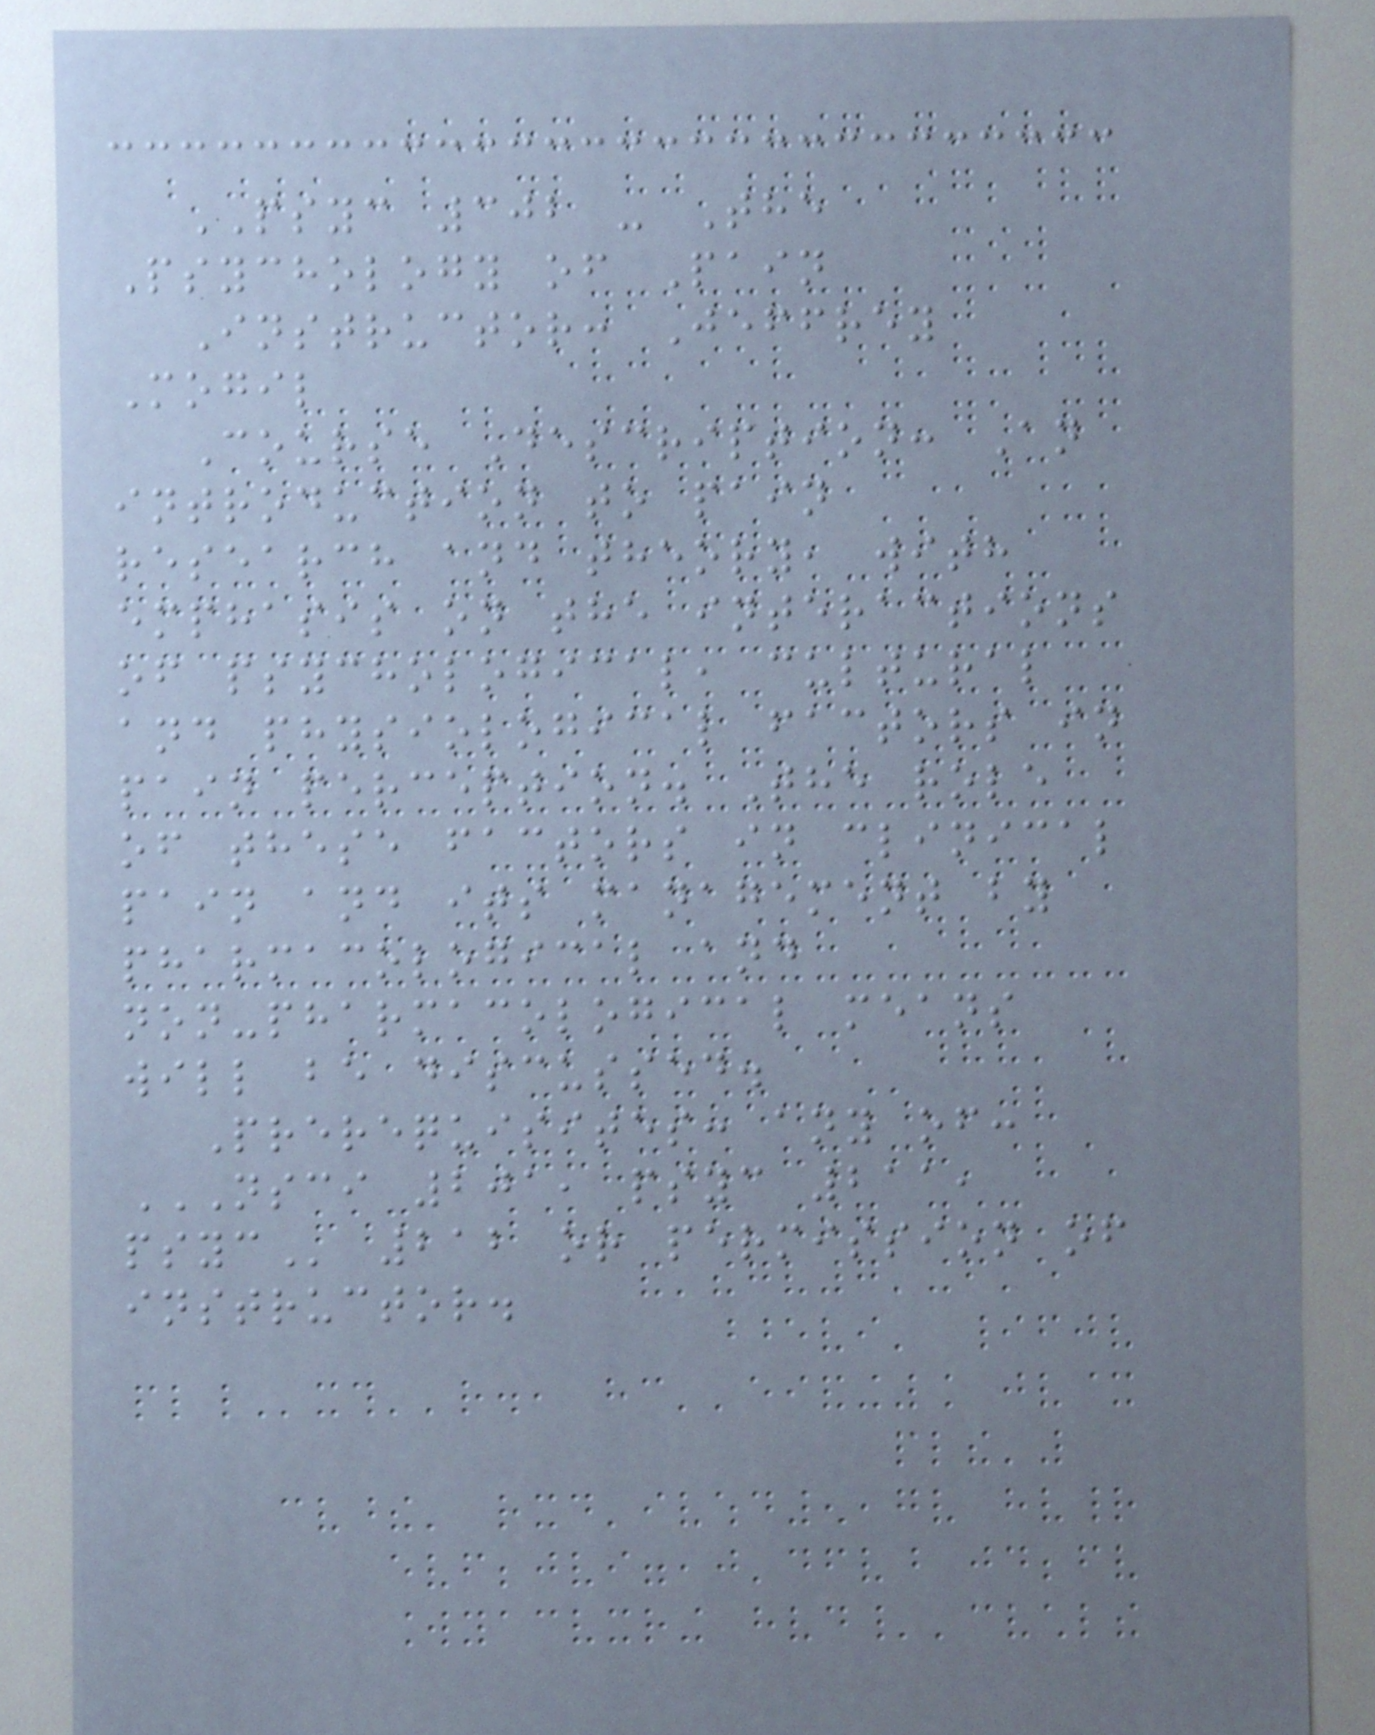PSYC 302 - The
Psychology of Pain
Instructor: Jeffrey
Mogil
Course Description: An
introduction to pain
research and theory, with
emphasis on the interactions
of psychological, cultural
and physiological factors in
pain perception. The role
of these factors in clinical
pain and its management by
pharmacological and
non-pharmacological means
will be discussed.
Prerequisites: any of:
NSCI 201, PSYC 211,
PSYC 212 or permission of
instructor.
